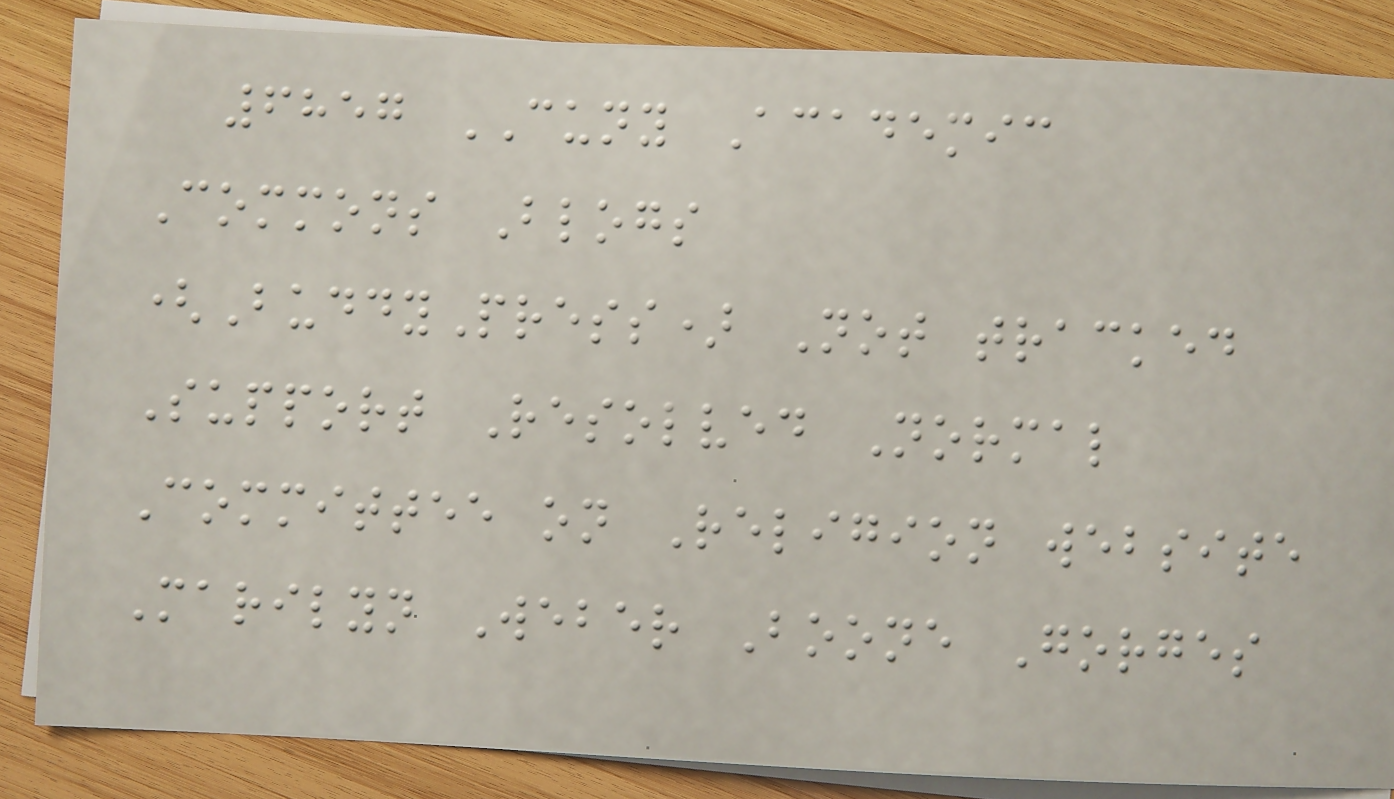6857 CUNY Academic
Commons Blogs
(BuddyPress) Not tracked
Support Resolved Normal
Committee on Religion website
Marilyn Weber Boone Gorges
